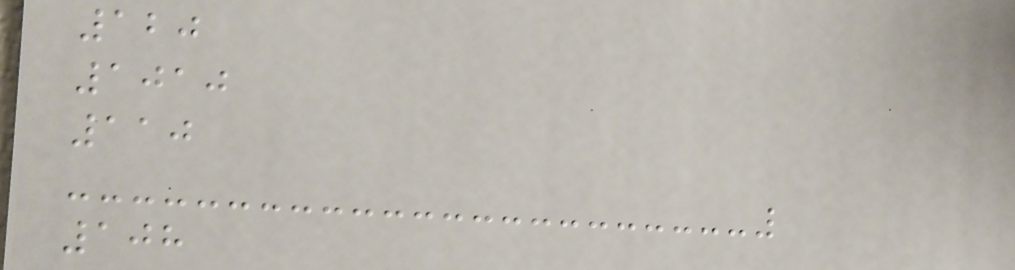120
1010
110
108
